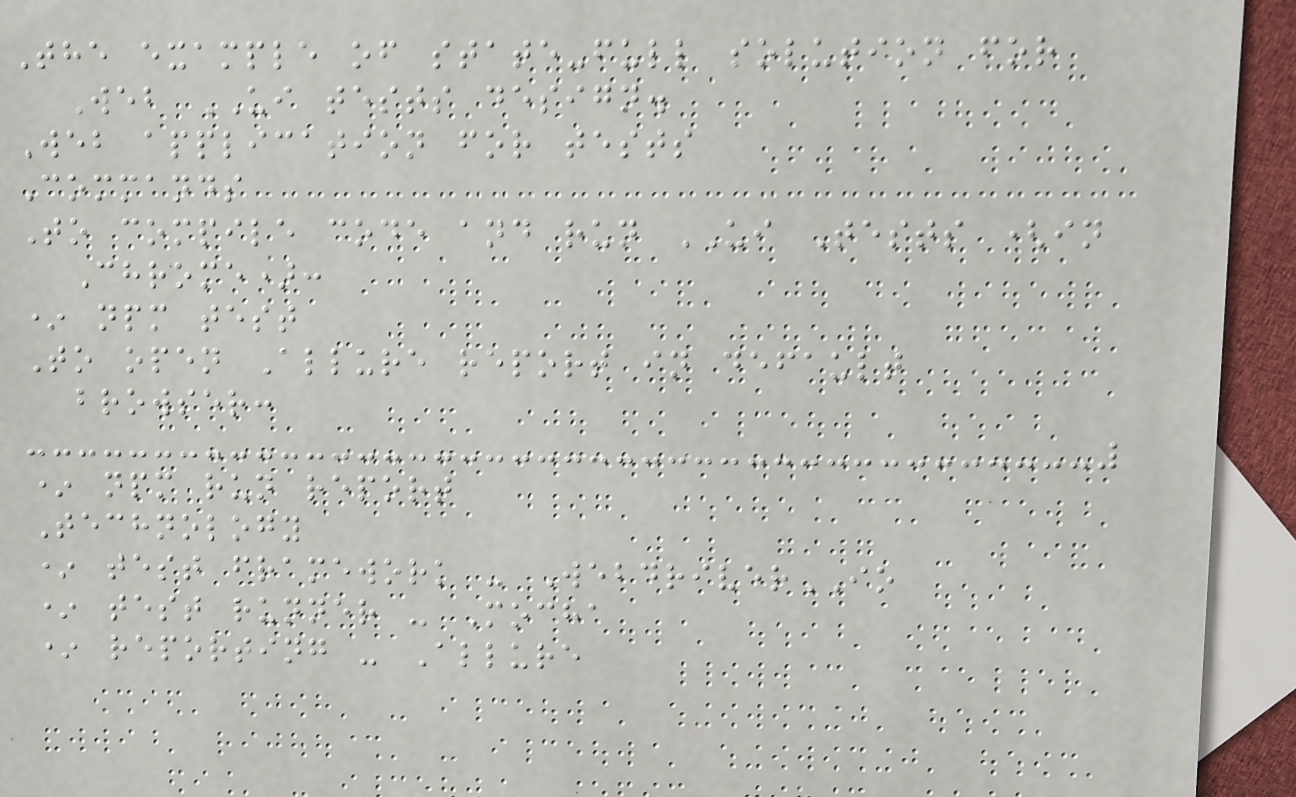The example of state-full solution for
Web UI tests design.
Web application for tests
Commands
To compile code and run UI Tests (in
Chrome):
* npm test
To open Allure report in default
browser:
* npm run report
Technology
* test framework - WebdriverIO
* test runner - Mocha
* reporting - Allure
